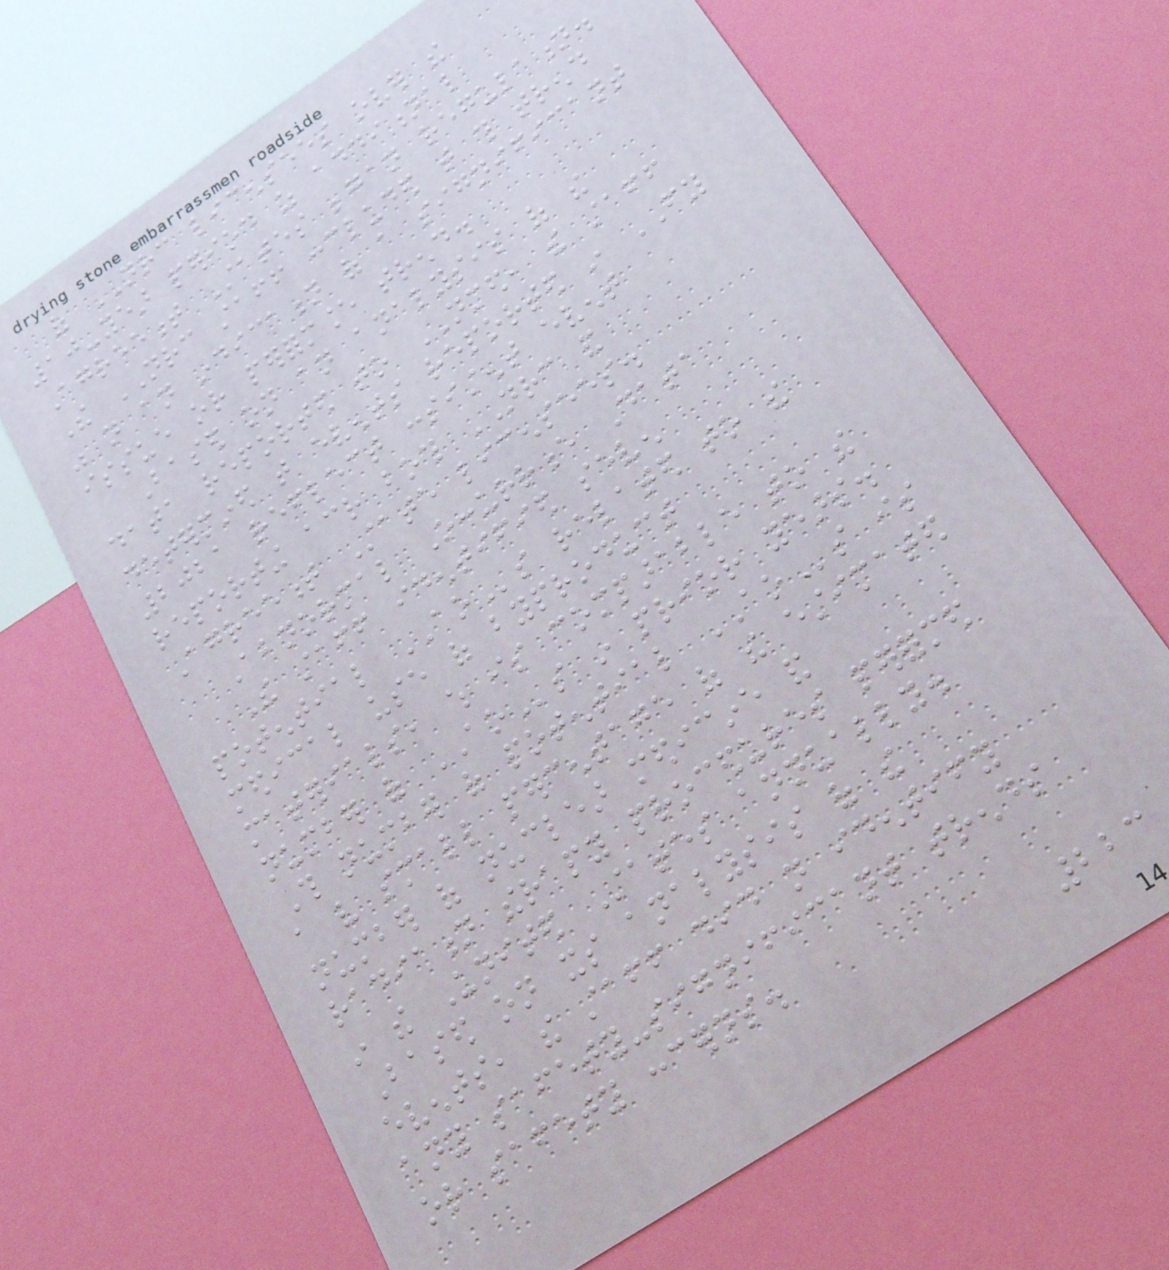of NRC licensees over the
10-year period as additional
Agreement States began regulation.
The NRC staff concluded that this trend
was not an indication of a significant
issue or performance trend.
Based on an analysis of the
data reported to NMED, the staff
determined that events reported in FY
2021 reflect consistent event
reporting across both NRC and
Agreement State licensees.
Abnormal Occurrence Data
The staff identified seven
potential AOs related to the
medical use of byproduct
materials, which is comparable to the
number of AOs in prior years.
This number of potential AOs is
a very small percentage of the estimated
number of nuclear medicine and
radiation therapy procedures performed
in the United States annually.
Based on its analysis of the
events, the staff did not identify
any safety-significant trends
or safety concerns.
223
